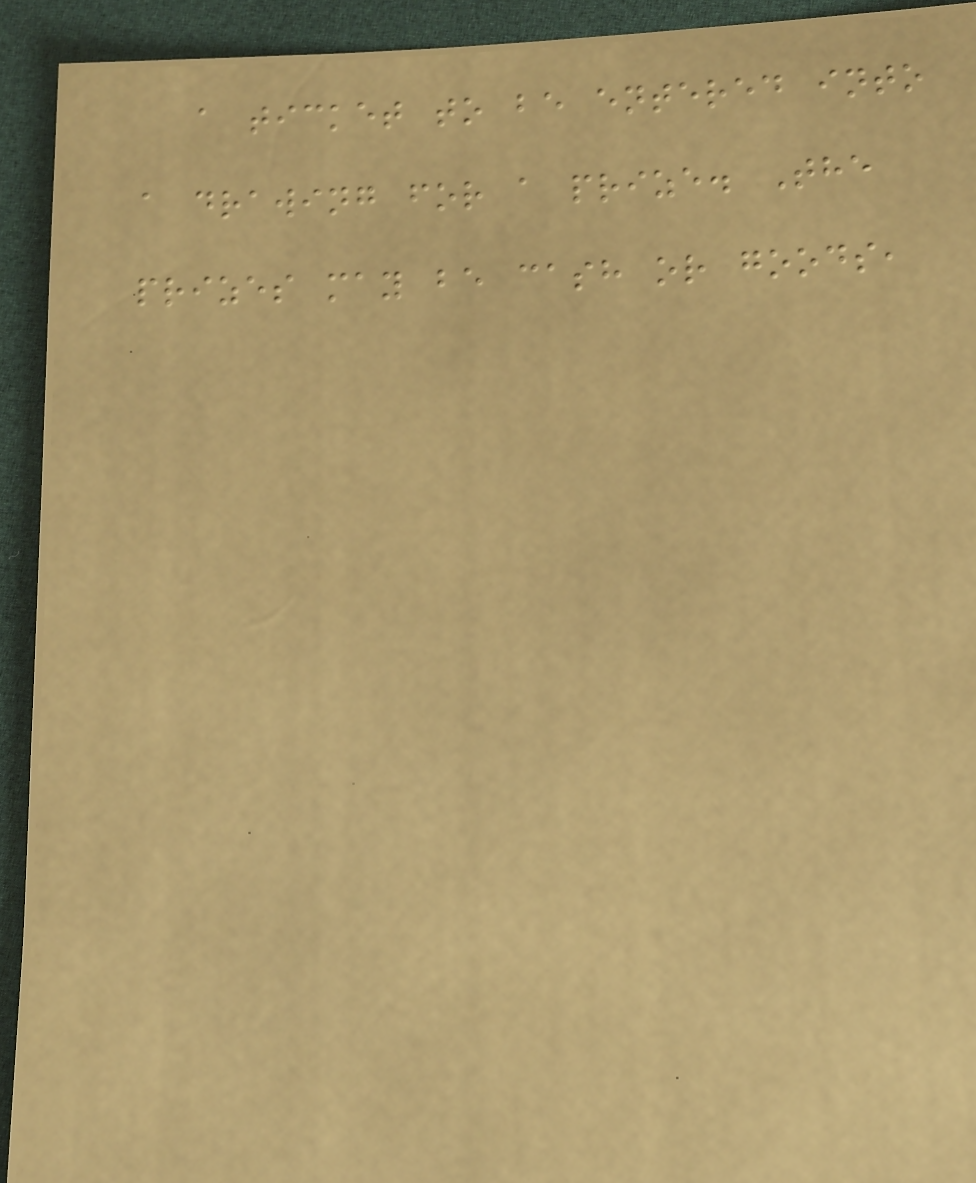a ticket to be entered into
a drawing for a prize. The
prizes may be cash or goods,
